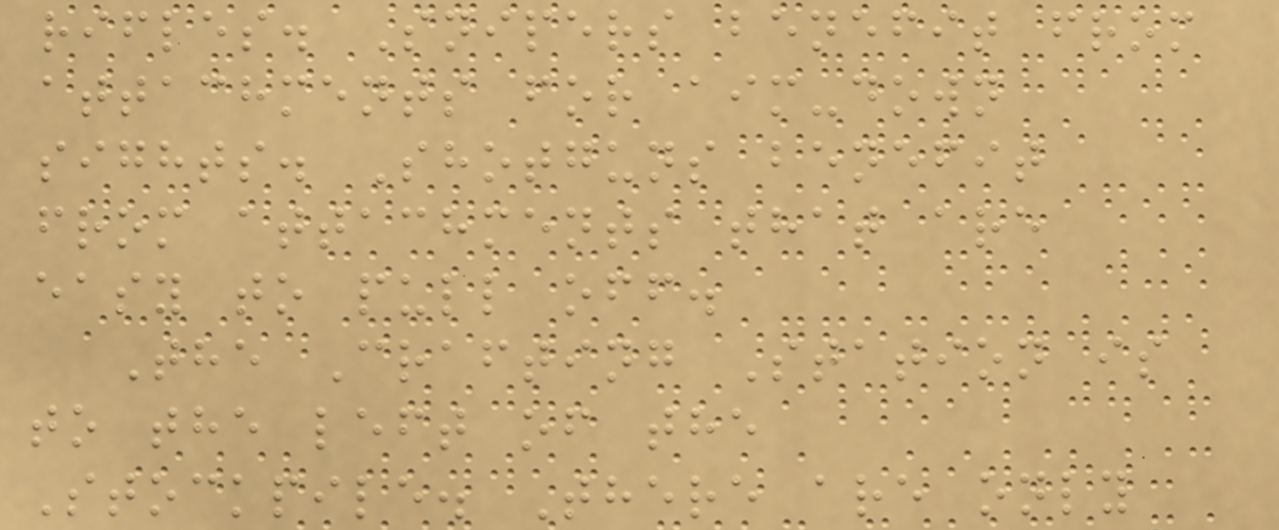rifles. Snipers benefit from
attachments for aim-down
sights. Shotguns benefit
from attachments that are
easy to pull off.
The Crafting Station is
to the left of the
Stockpile. There are only
